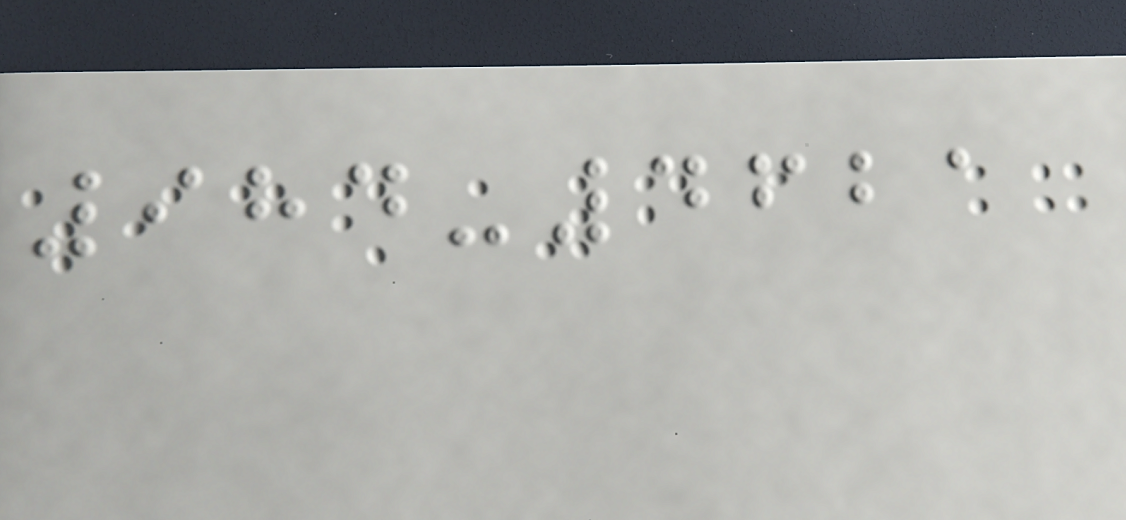984-4621
